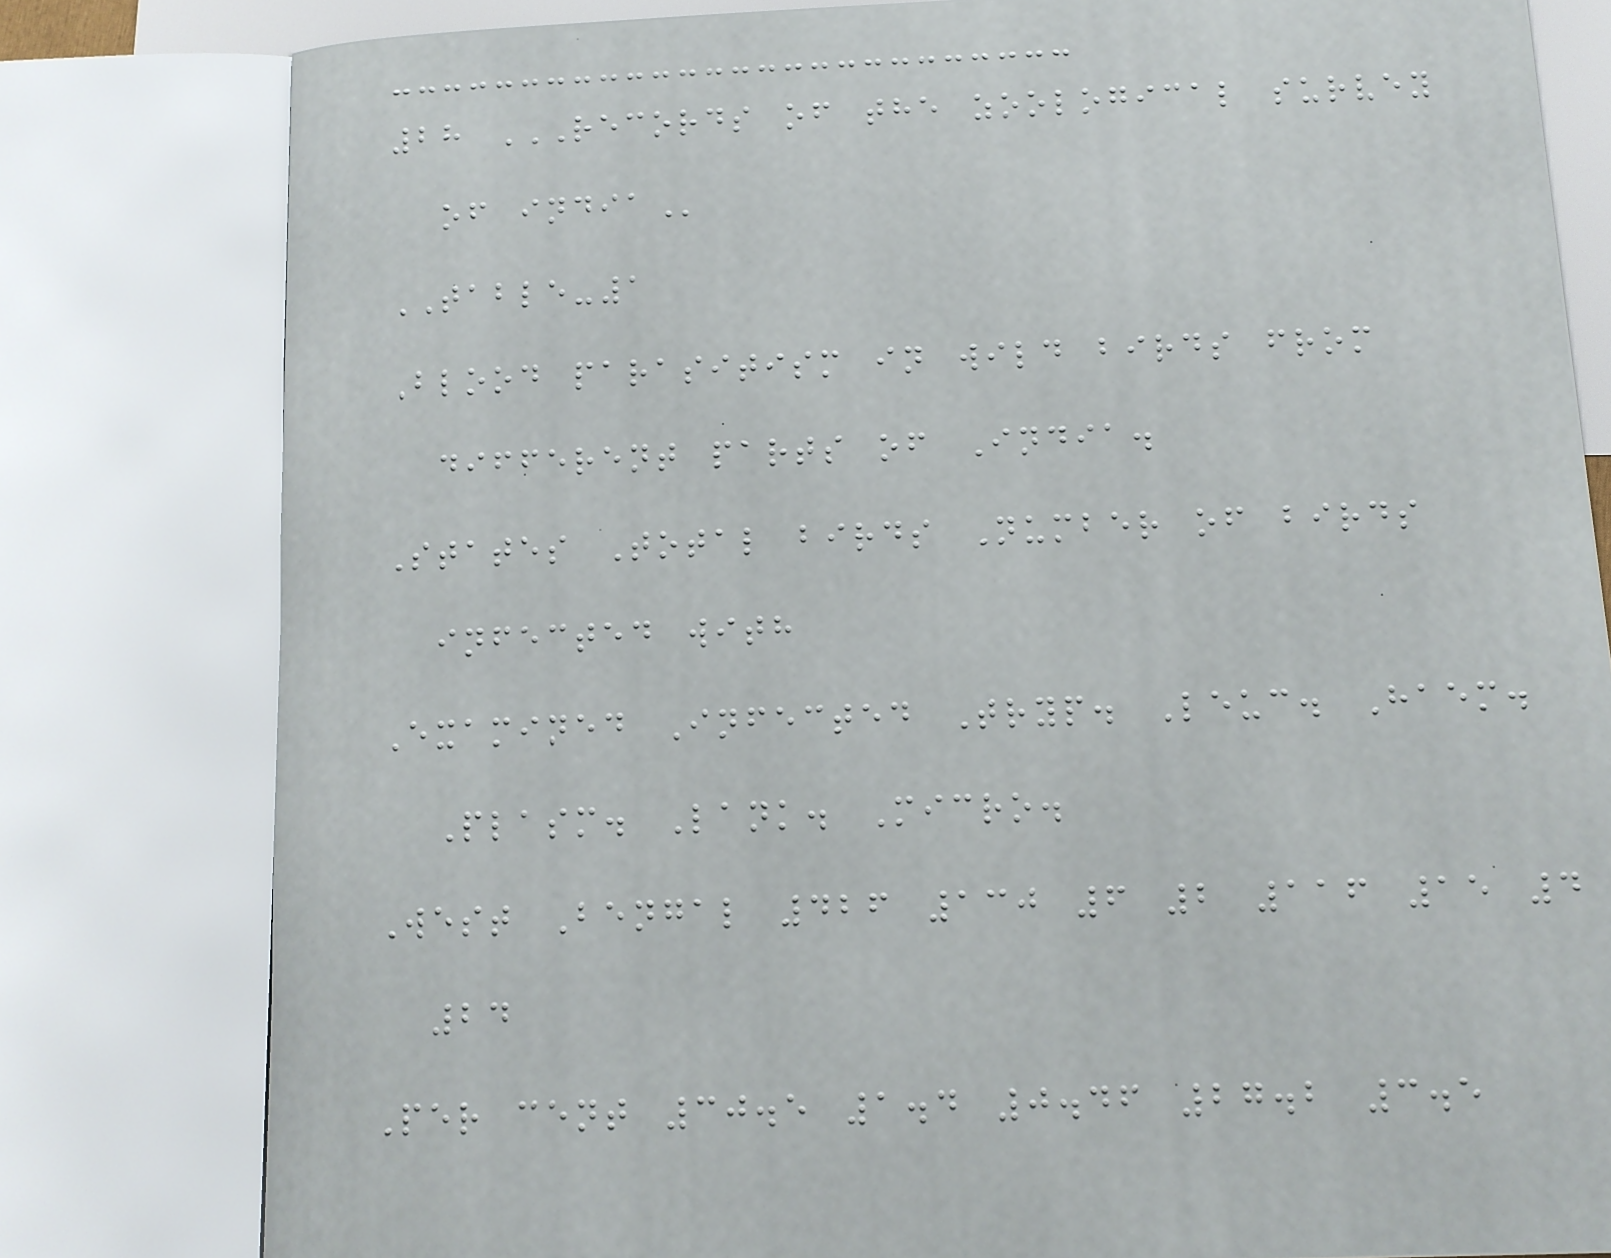28 RECORDS OF THE ZOOLOGICAL SURVEY
OF INDIA
TABLE-1
Blood parasitism in wild birds from
different parts of India.
States Total birds Number of birds
infected with
Examined Infected Tryp. Leuc. Haem.
Plasm. Lank. Micro.
West Bengal 426 130 6 2 116 15 4
24
Per cent 30.5 1.4 0.46 27.2 3.5
